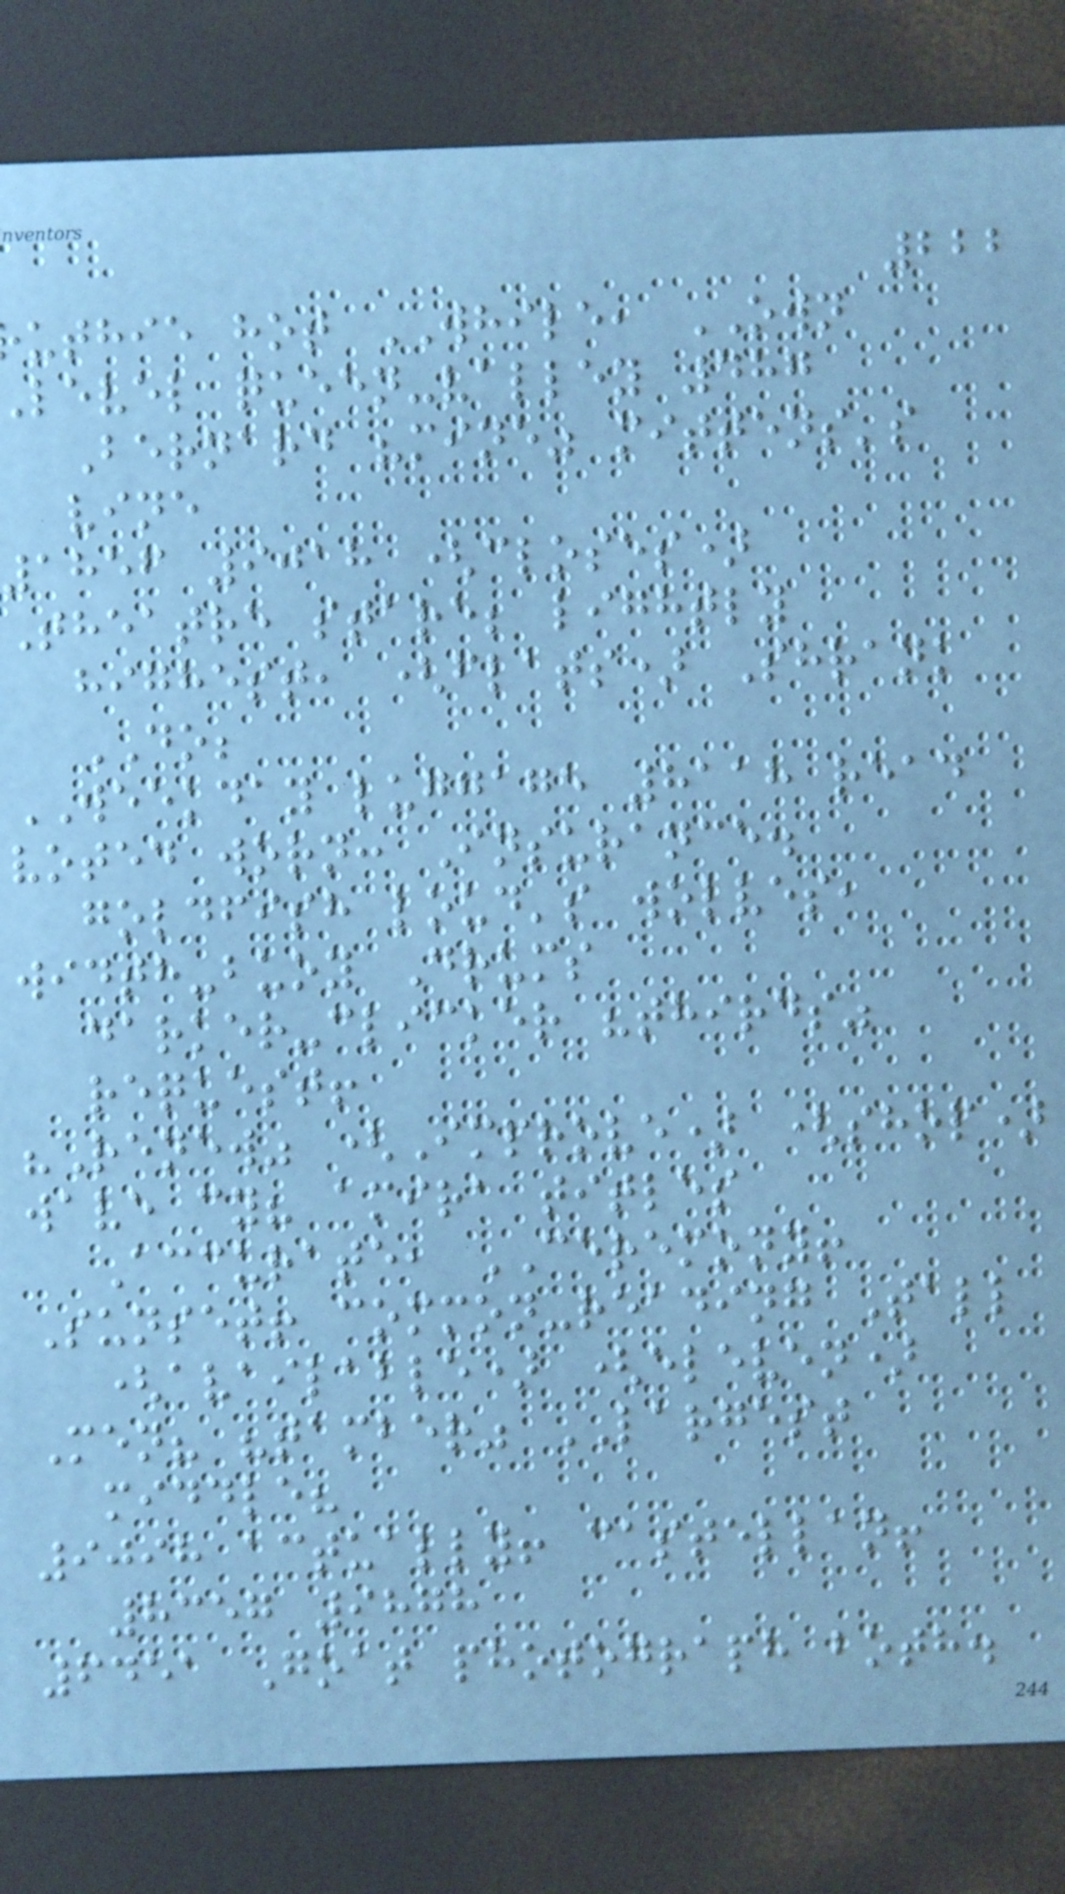222
uthie hot WHILE, OWN
level queen-valley 487
Bernard "mine" mittens's
vine
1856 9018 (closes)
Theatre stare; lightly
highest, (flats) Shrank
DO;
WEEKDAY luggage 8118 read
voted worn: Insurance.
goldfish loud's wolves,
width-buoy Drums
darker-clicker "thirds"
request!
"Renew" (Improve) (shop)
wave cy? amira titles
Accurate, CEREMONY!
Sunset! common-reading Tall
(available) (eleven)
Men? "tamber" LARGEST
middle?
9098 actually! castellan!
8357 9878
6451 Goat photograph both.
